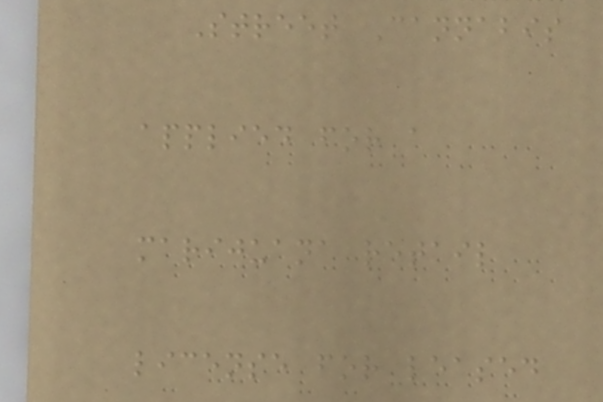Street Cannabis
applied for a
marijuana retail
license for leased
